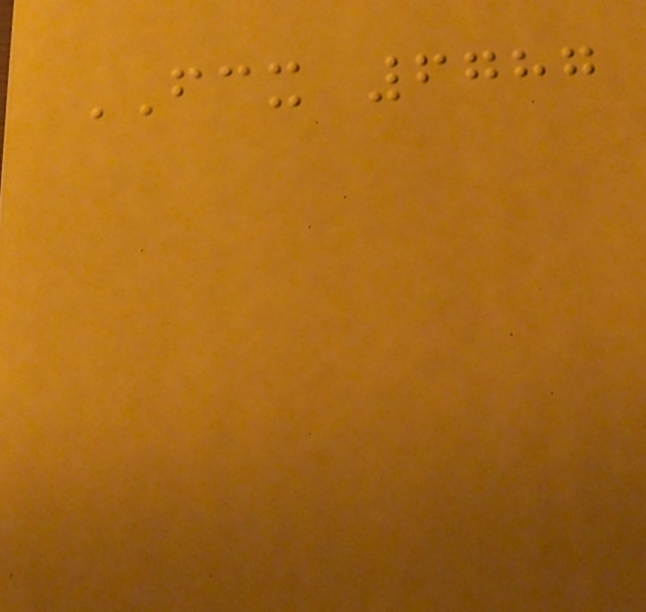FCX 6787
